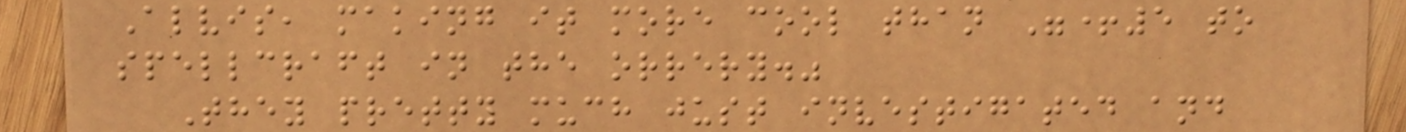Alvis, making it more cool than "+5 to
spellcraft in the orrery."
They pretty much just investigated and
